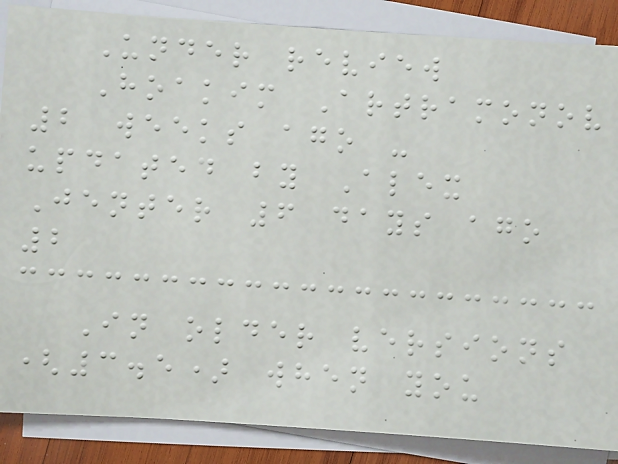Under review
Hoakim Artramonov
2 weeks ago -
updated by Alex
Jenter 6 days ago
2
In older versions
(3.5) when you
